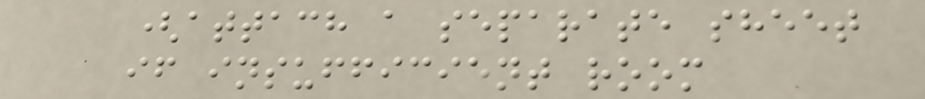(attach a separate sheet
if insufficient room
